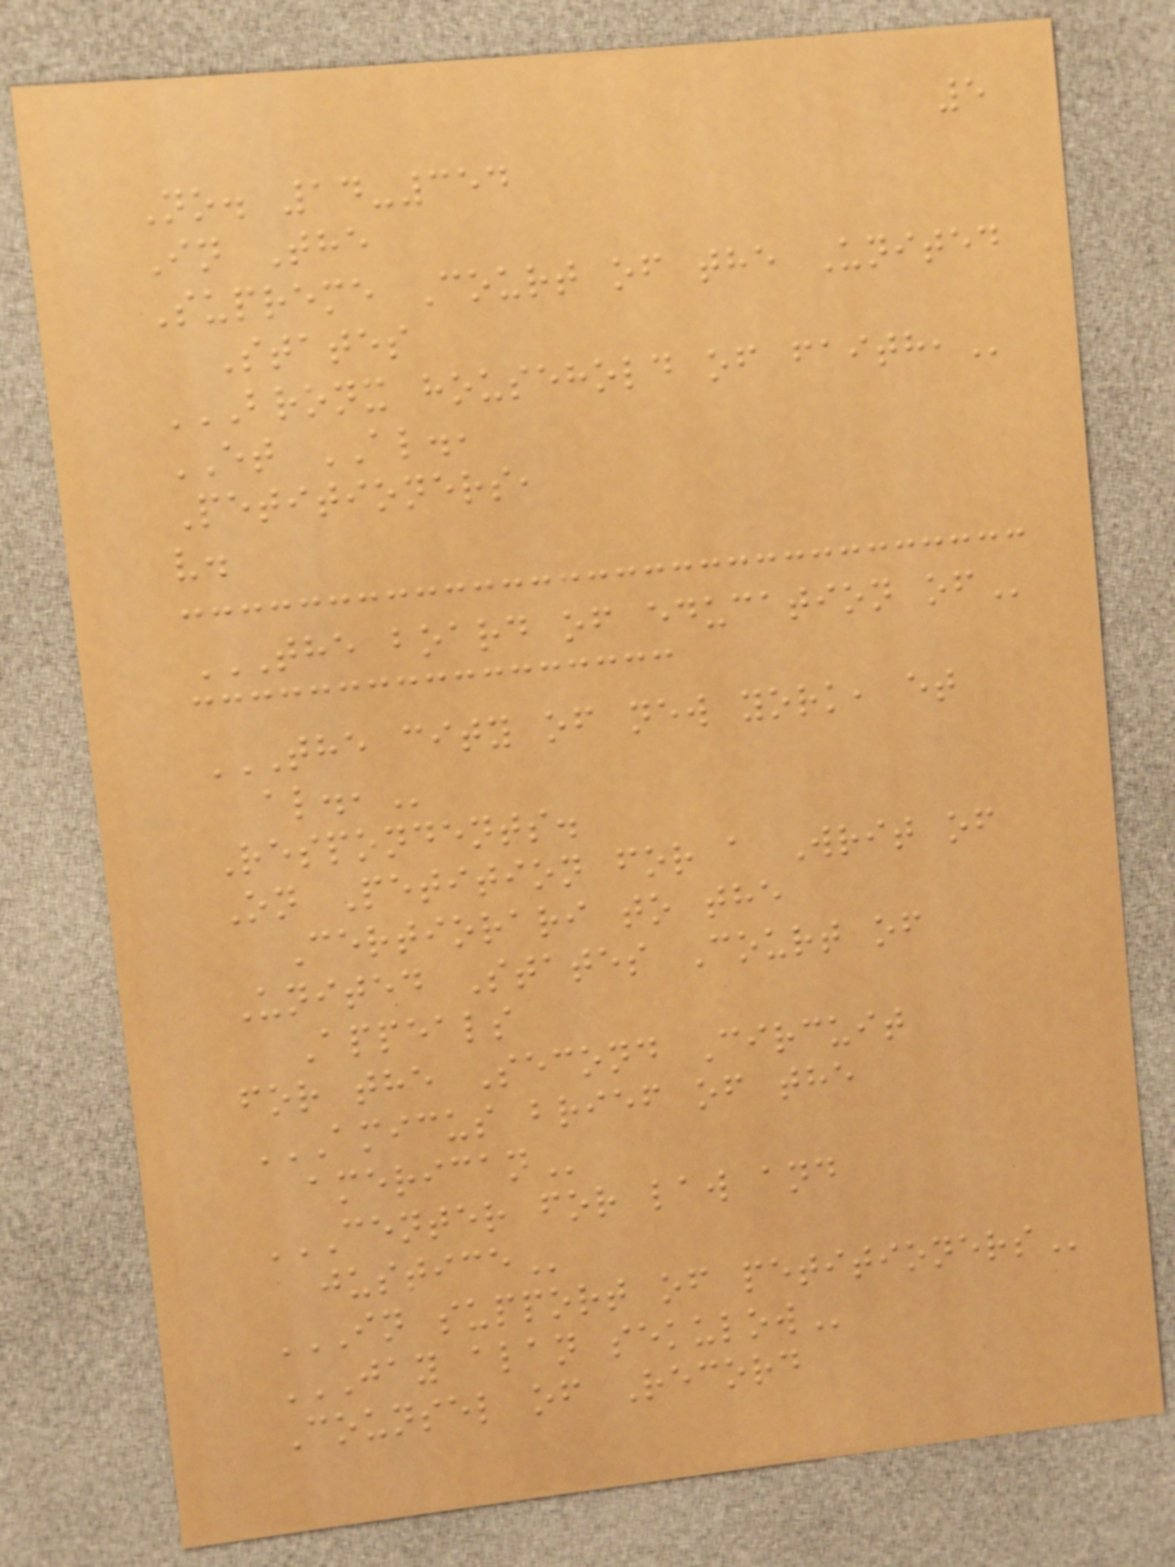5
No. 14-354
In The
Supreme Court of the United
States
BRONX HOUSEHOLD OF FAITH,
ET AL.,
Petitioners,
v.
THE BOARD OF EDUCATION OF
THE CITY OF NEW YORK, ET
AL.,
Respondents.
On Petition for a Writ of
Certiorari to the
United States Court of
Appeals
for the Second Circuit
AMICUS BRIEF OF THE
AMERICAN
CENTER FOR LAW AND
JUSTICE
IN SUPPORT OF PETITIONERS
JAY ALAN SEKULOW
Counsel of Record
